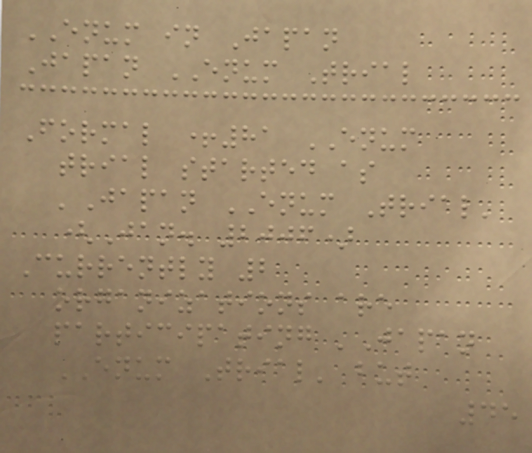ENUM in Japan
Japan ENUM Trial
Formal +81 ENUM
trial started as
'Japan ENUM Trial'
(Jan. 2006)
Currently 2
organizations are
participating 'Japan
ENUM Trial' but
45
